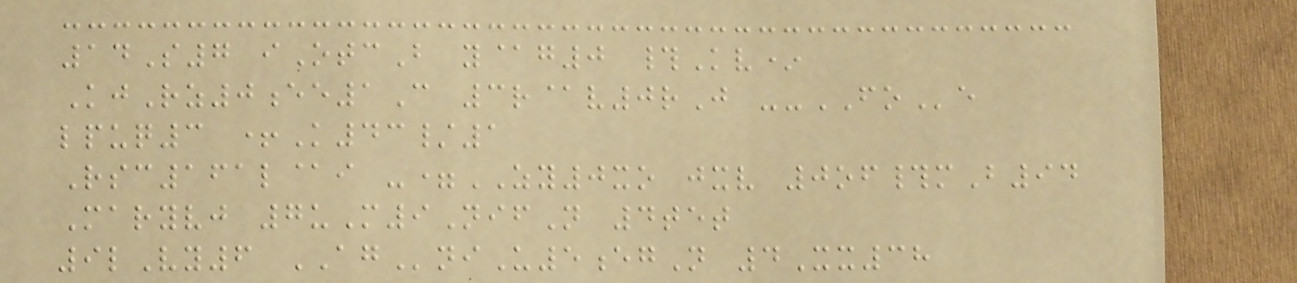14S7 iOtcB y@g0 #Kv*
KjRz0ee1C 3r@v0rJ --FOe
lpuq3 +K43/1
Rsc161l@i -=ZY0xo jxv 0of#mB94
Maryvj 7uM9NifN 4tet
9lVy6 AGniU5egN 4Xx38
